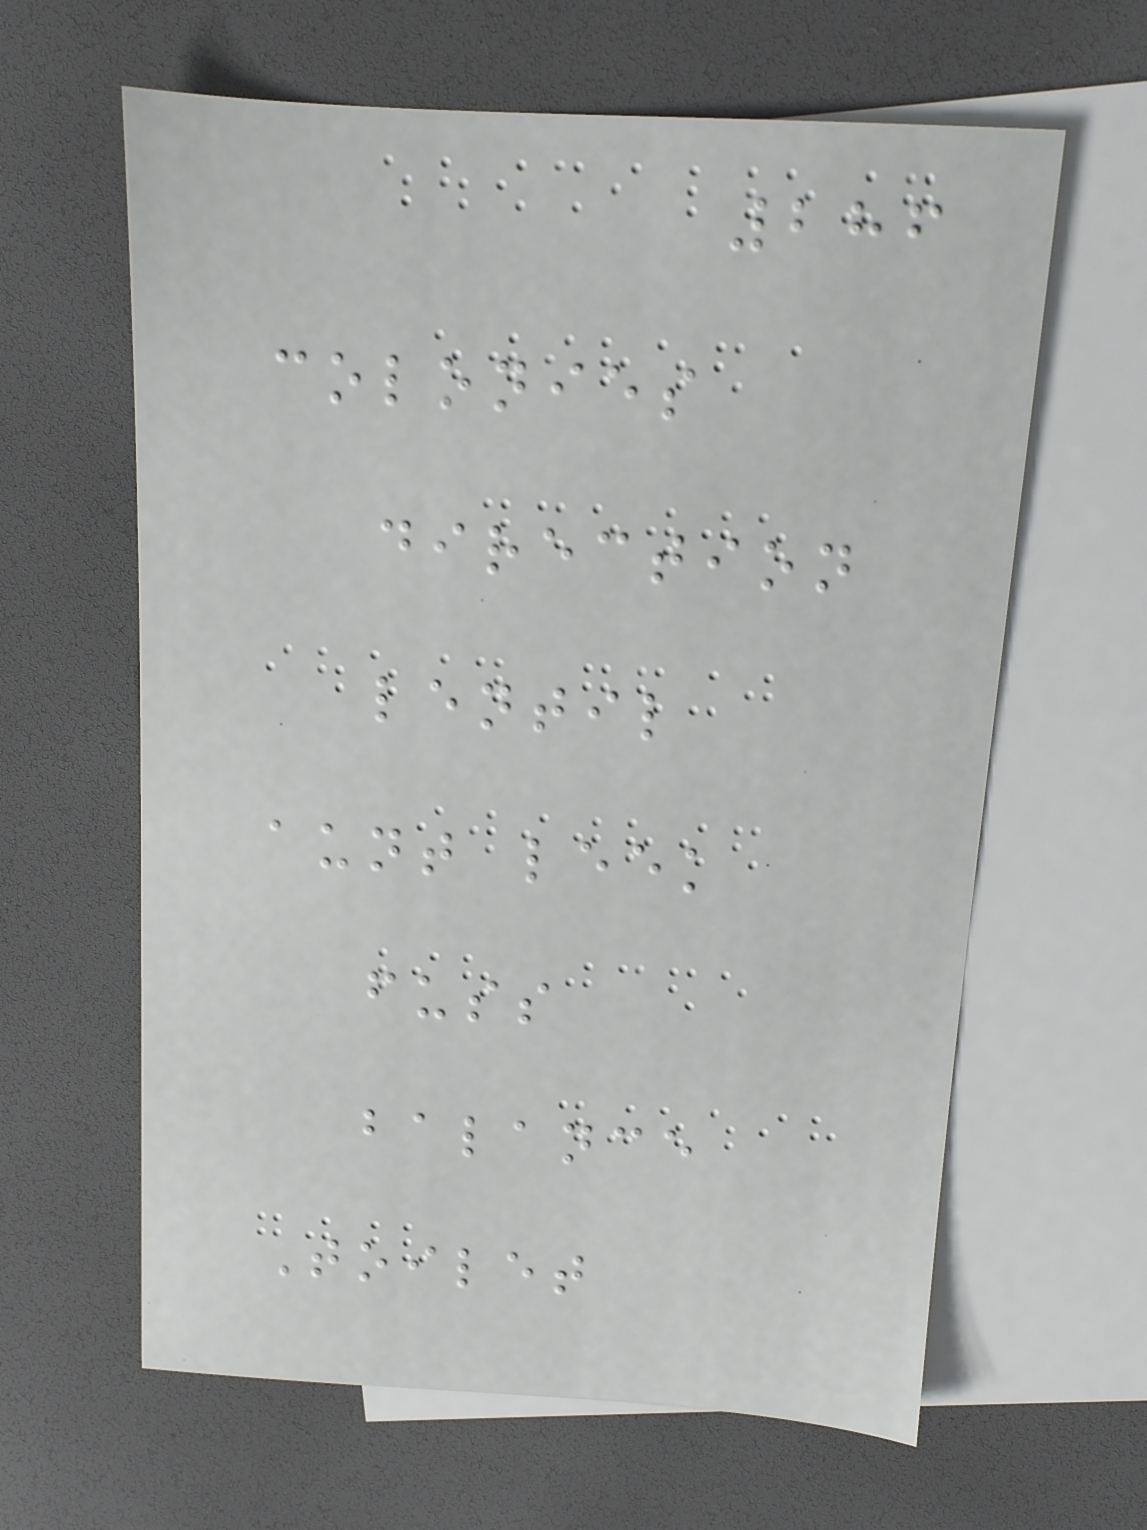286
colonies
direction
lentil
aunt leek
fuss
balance
Toilet
